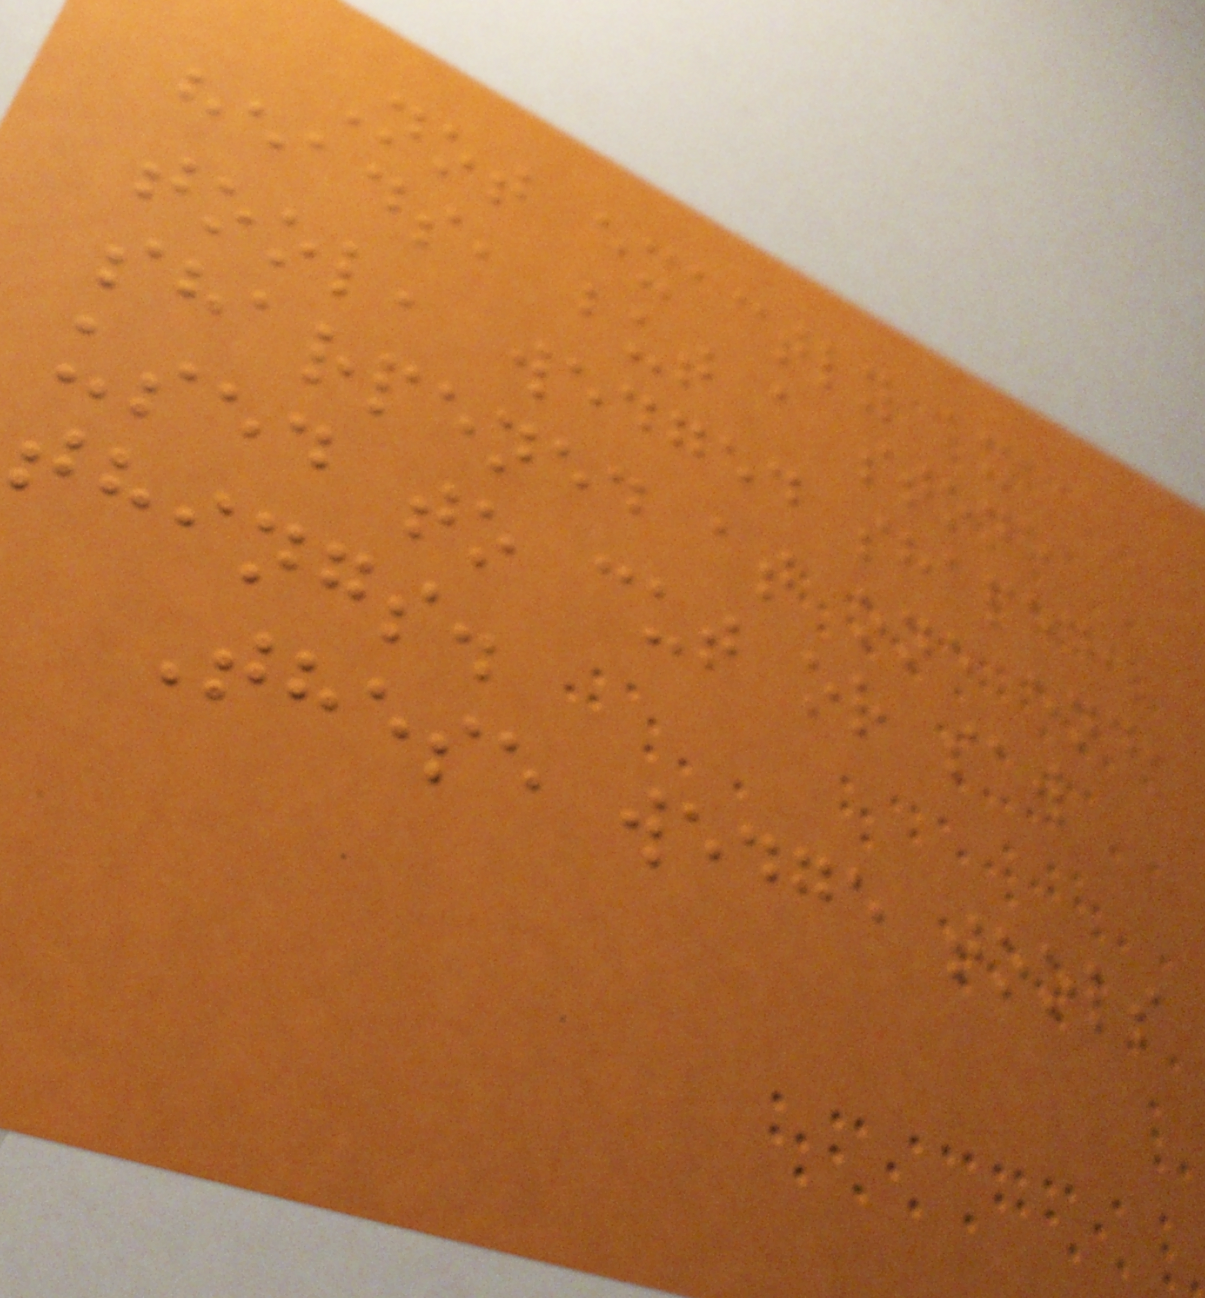Not exactly ax
heads, but a stone
tool, wedged shaped,
sharpened at one end,
used to cut or saw
things.
These wedge tools
